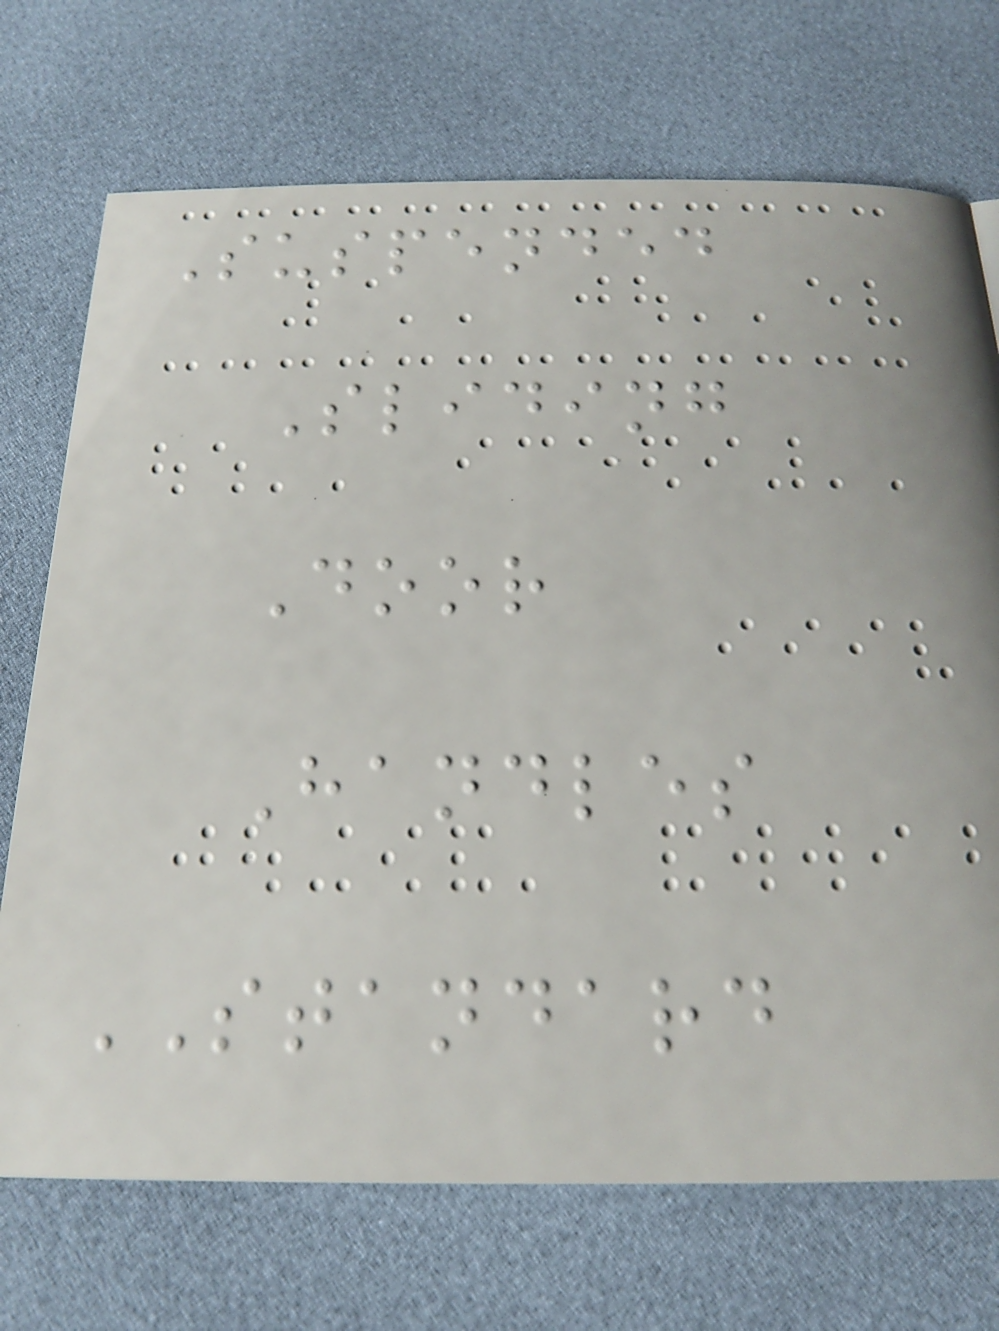Suspended
Sliding
Door
Handles
STANDARD
